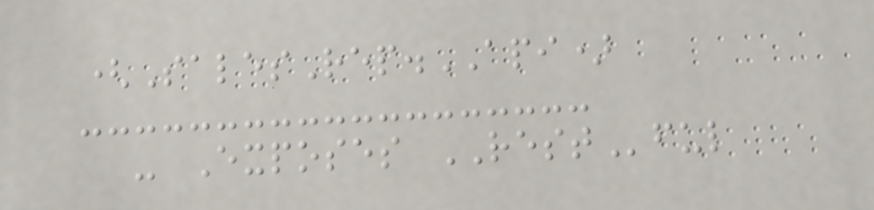(SalesRep.API)
- Exposes RESTful
